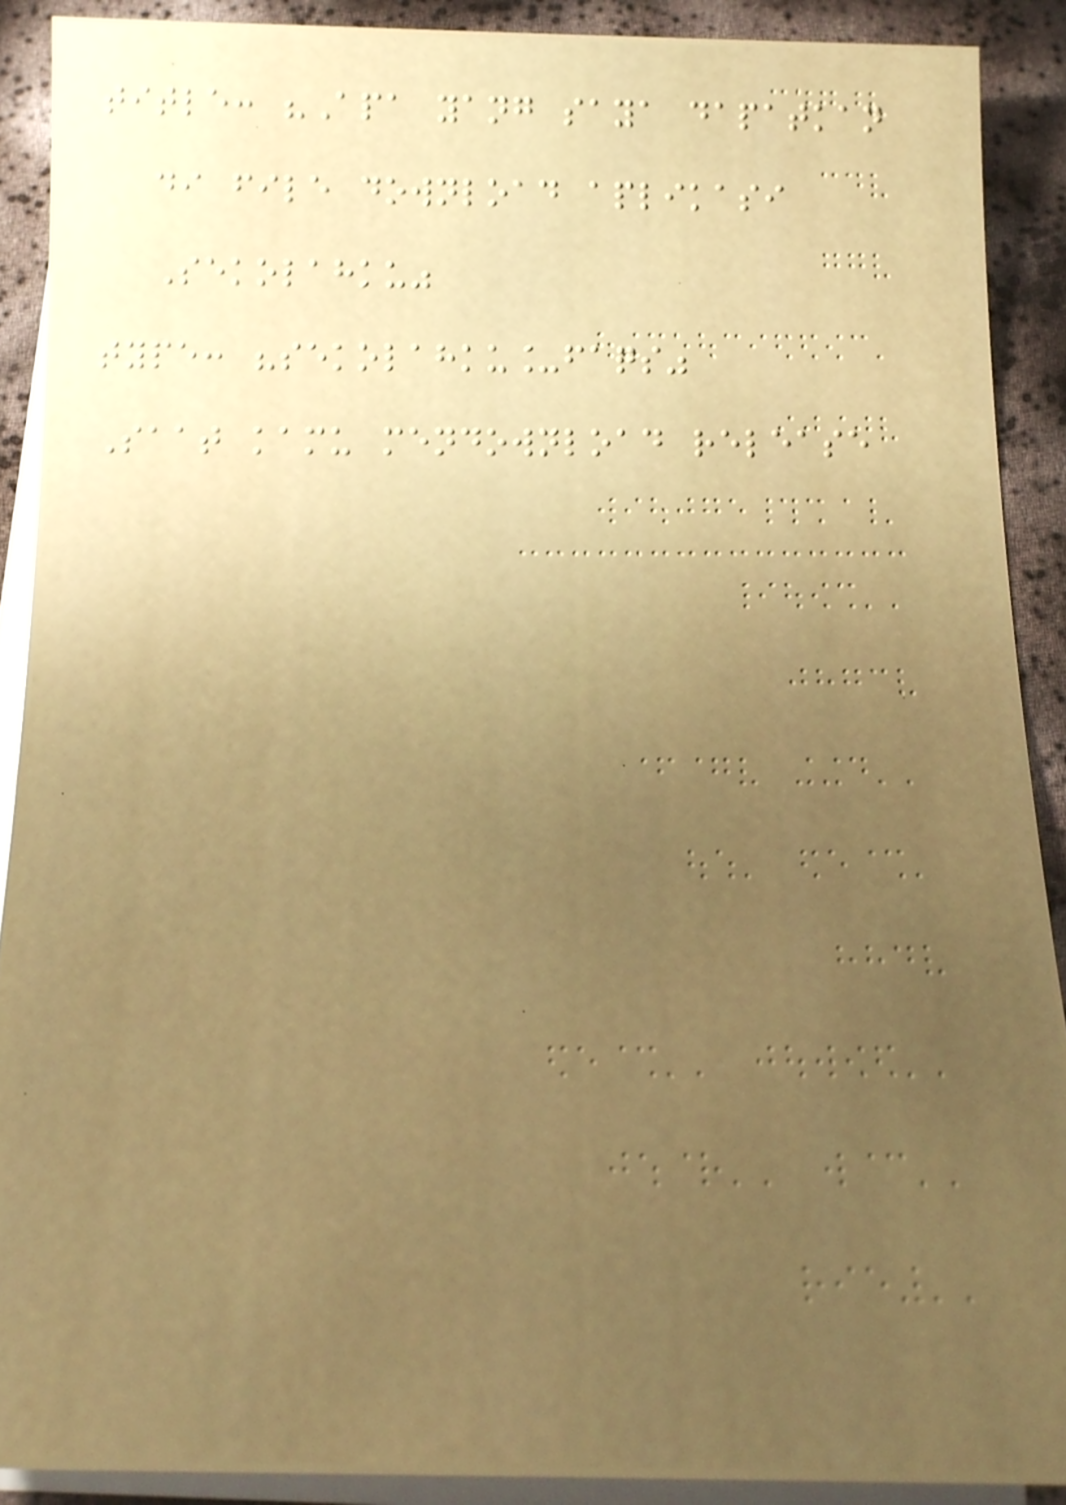title: "Apa yang saya dapatkan
di file download aplikasi
Sekolahku"
type: "sekolahku_faqs"
Saat kamu mendownload release
